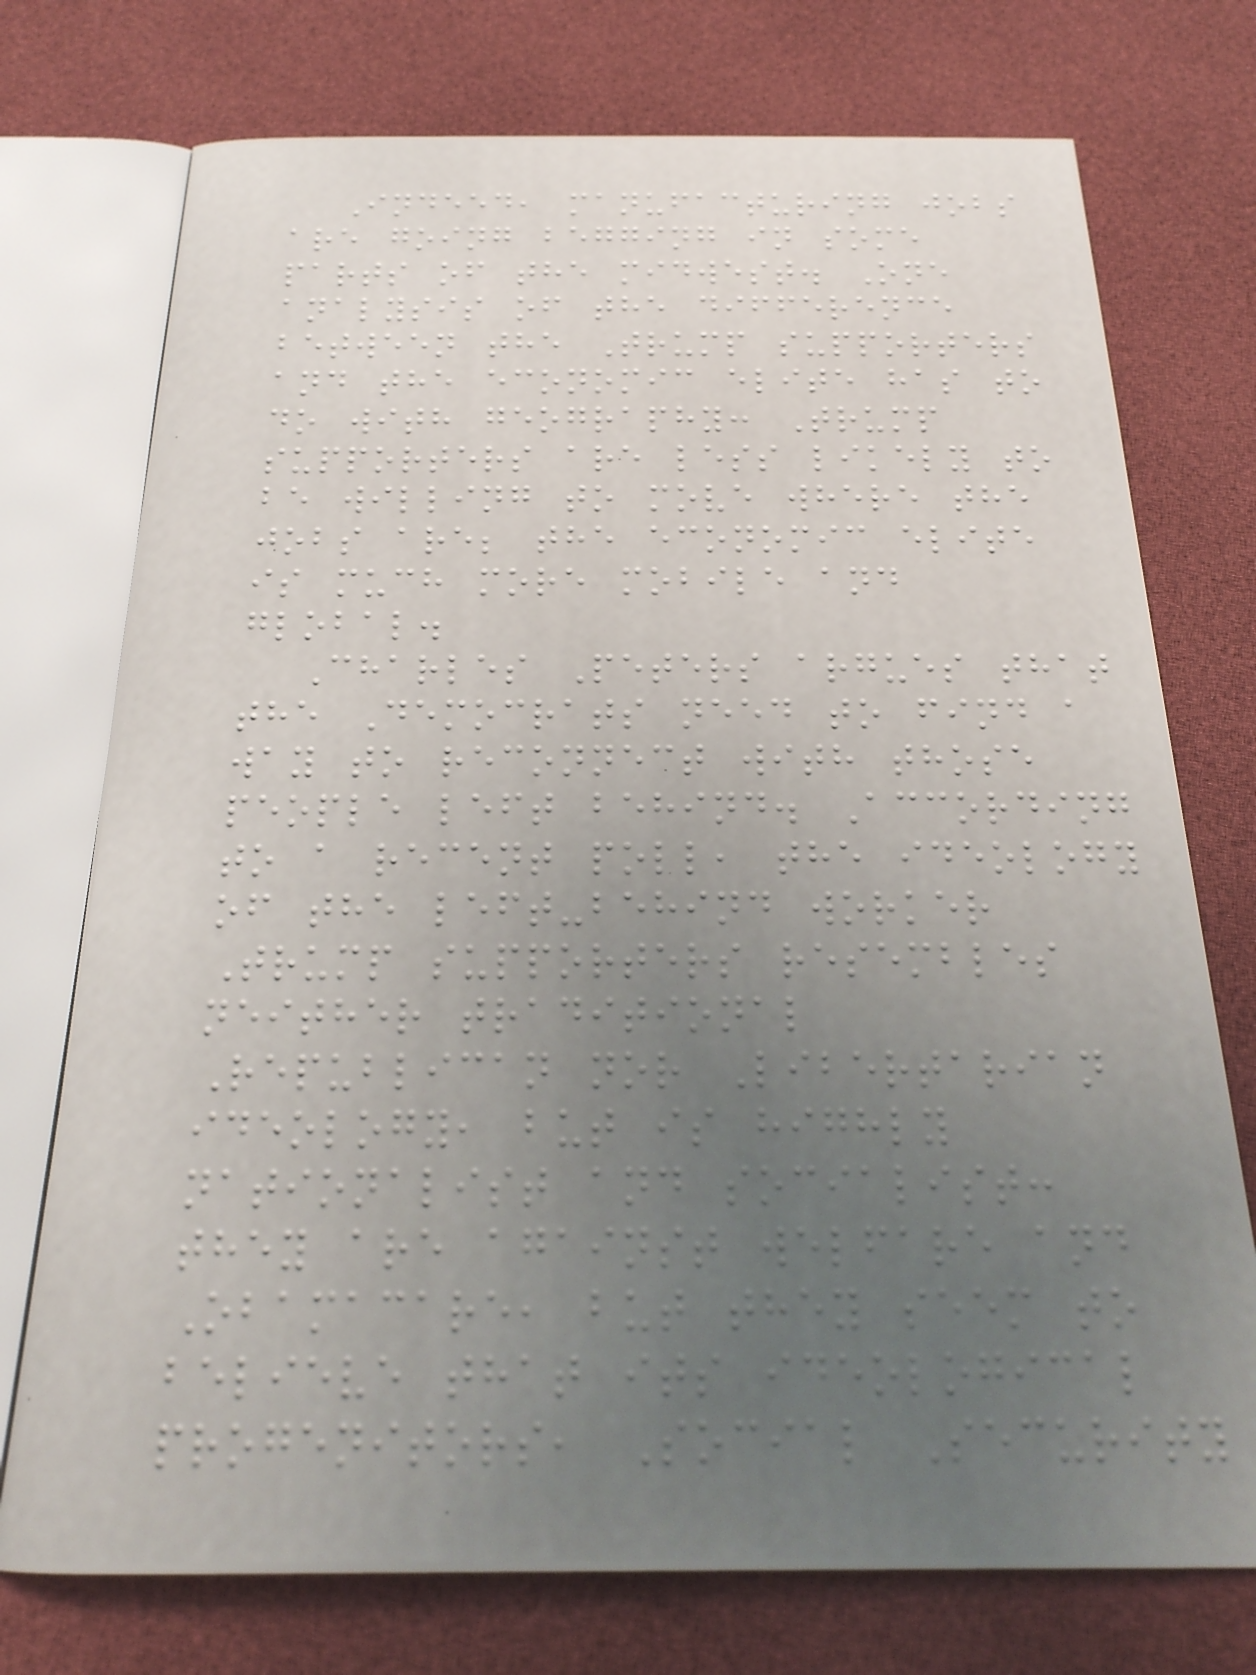Indeed, manufacturing jobs
are going begging in some
parts of the midwest. One
analysis of the difference
between the Trump supporters
and the economic elite has to
do with geography: Trump
supporters are less likely to
be willing to move where the
jobs are; the economic elite
is much more mobile and
global.
Charles Peters argues that
the Democrats need to find a
way to reconnect with those
people left behind. According
to a recent poll, the ideology
of the left-behind worker
Trump supporters resembles
neither traditional
Republican nor Libertarian
ideology, but is highly
nationalist and socialist:
they are against welfare and
Obamacare, but they seem to
believe that its ideological
progenitors, Social Security
